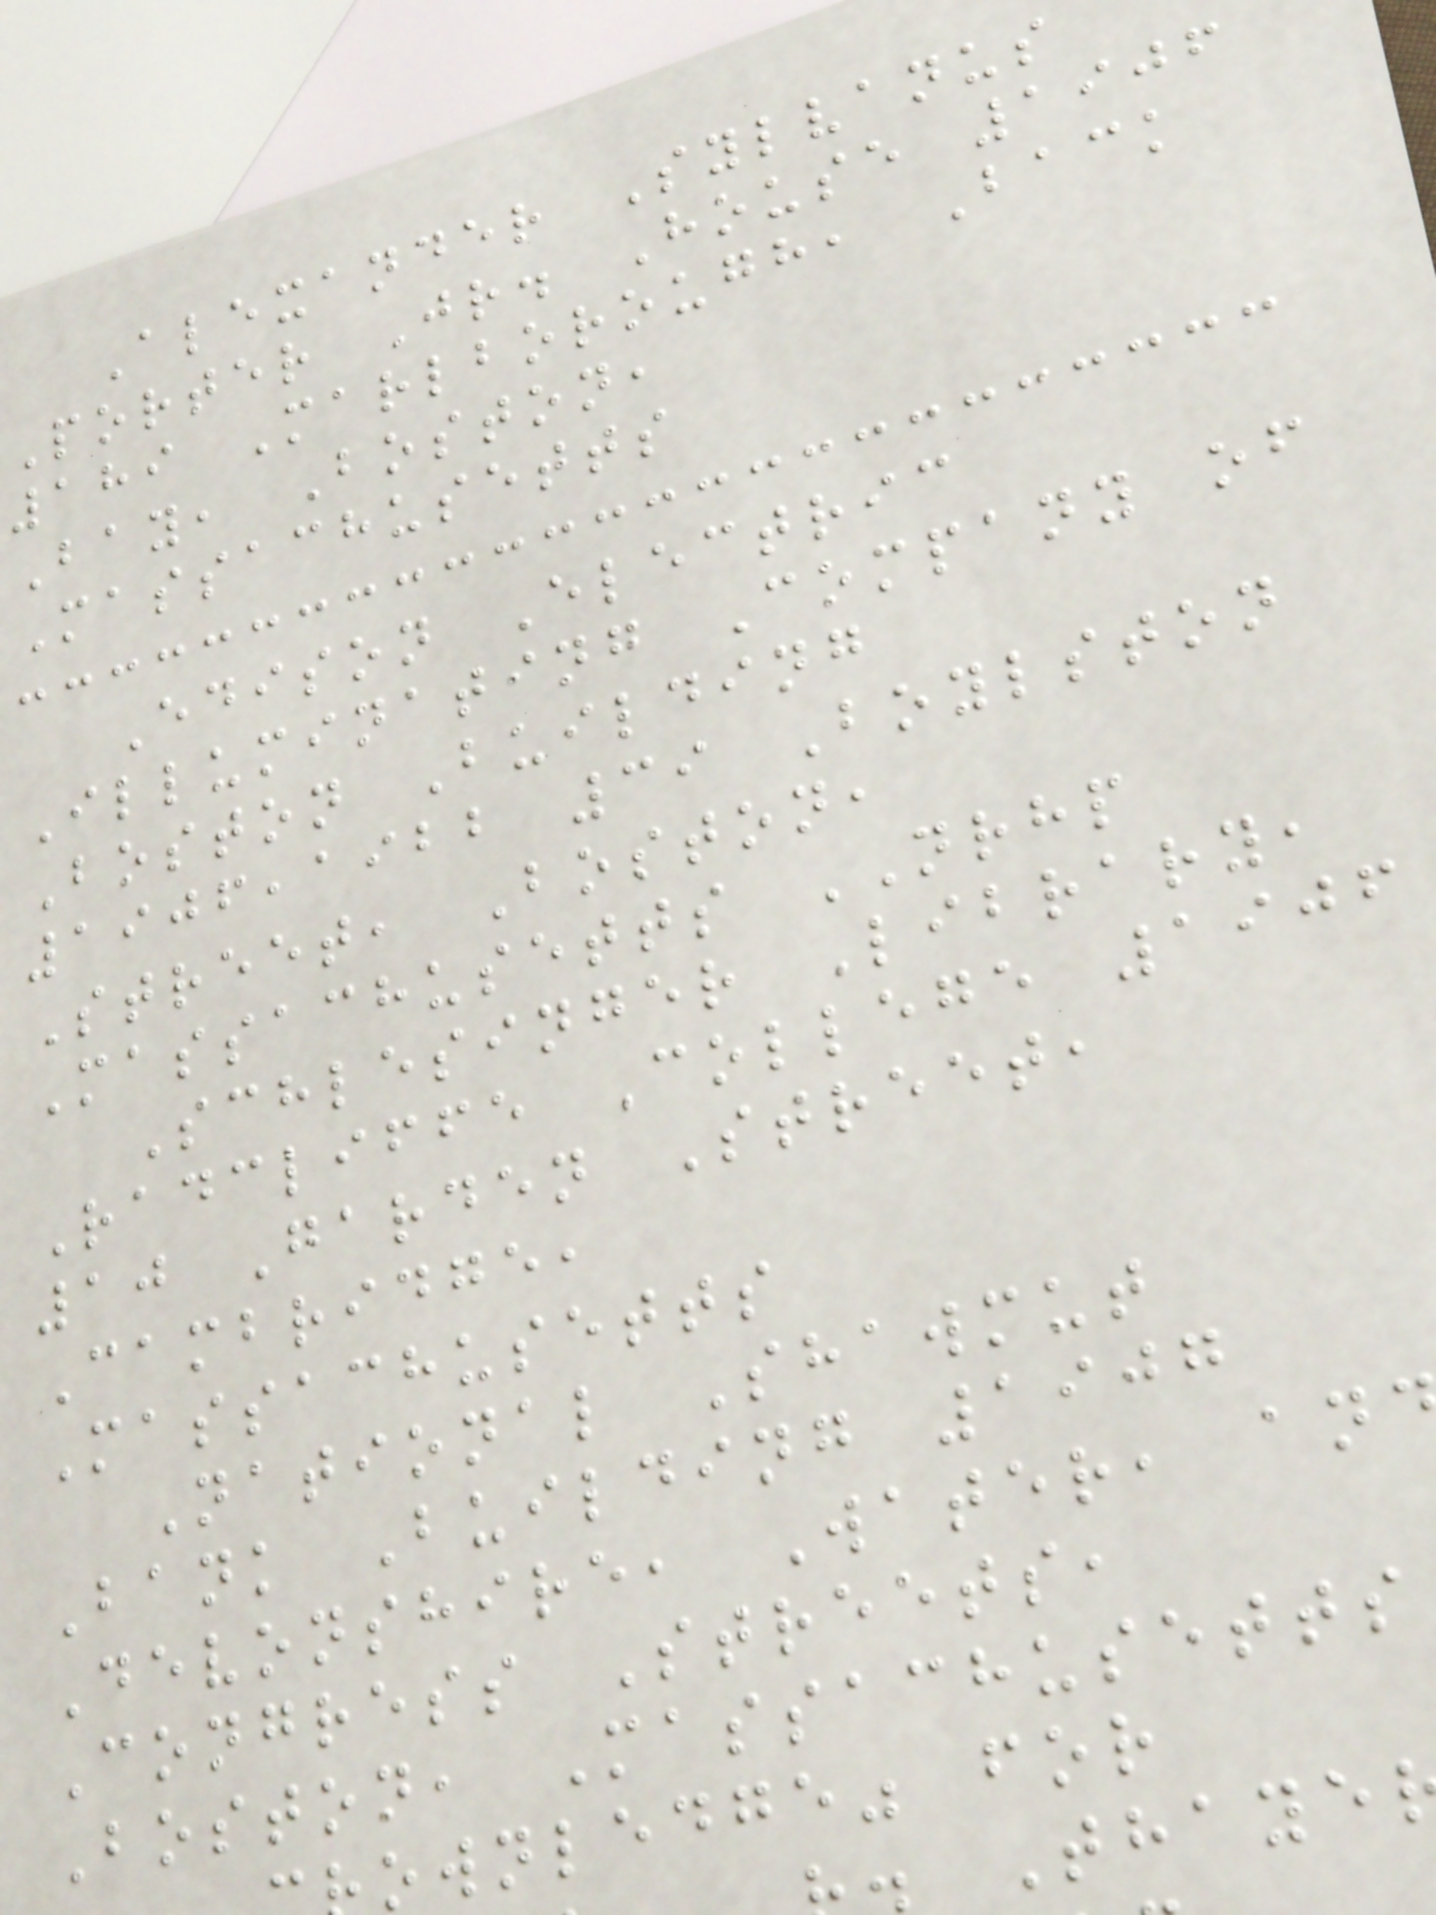Alexander Sylvanus
Porter Jr. House 1906
189 Marlborough, Back
Bay, Boston,
Massachusetts
Edison Electric
Illuminating Company of
Boston Building
1906,1922 39 Boylston
Street, Boston,
Massachusetts NRHP
Schlesinger Library,
Radcliffe College 1906
10 Garden Street,
Cambridge,
Massachusetts
National Shawmut
Bank Building 1907
Devonshire, Water, an
Congress Streets,
Boston, Massachusetts
ownledge" for
Thaye
